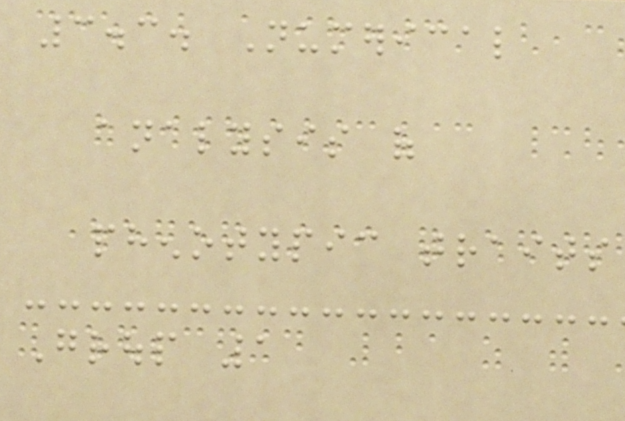3.3. Numerical
analysis of
phenotypic traits
Group 1
